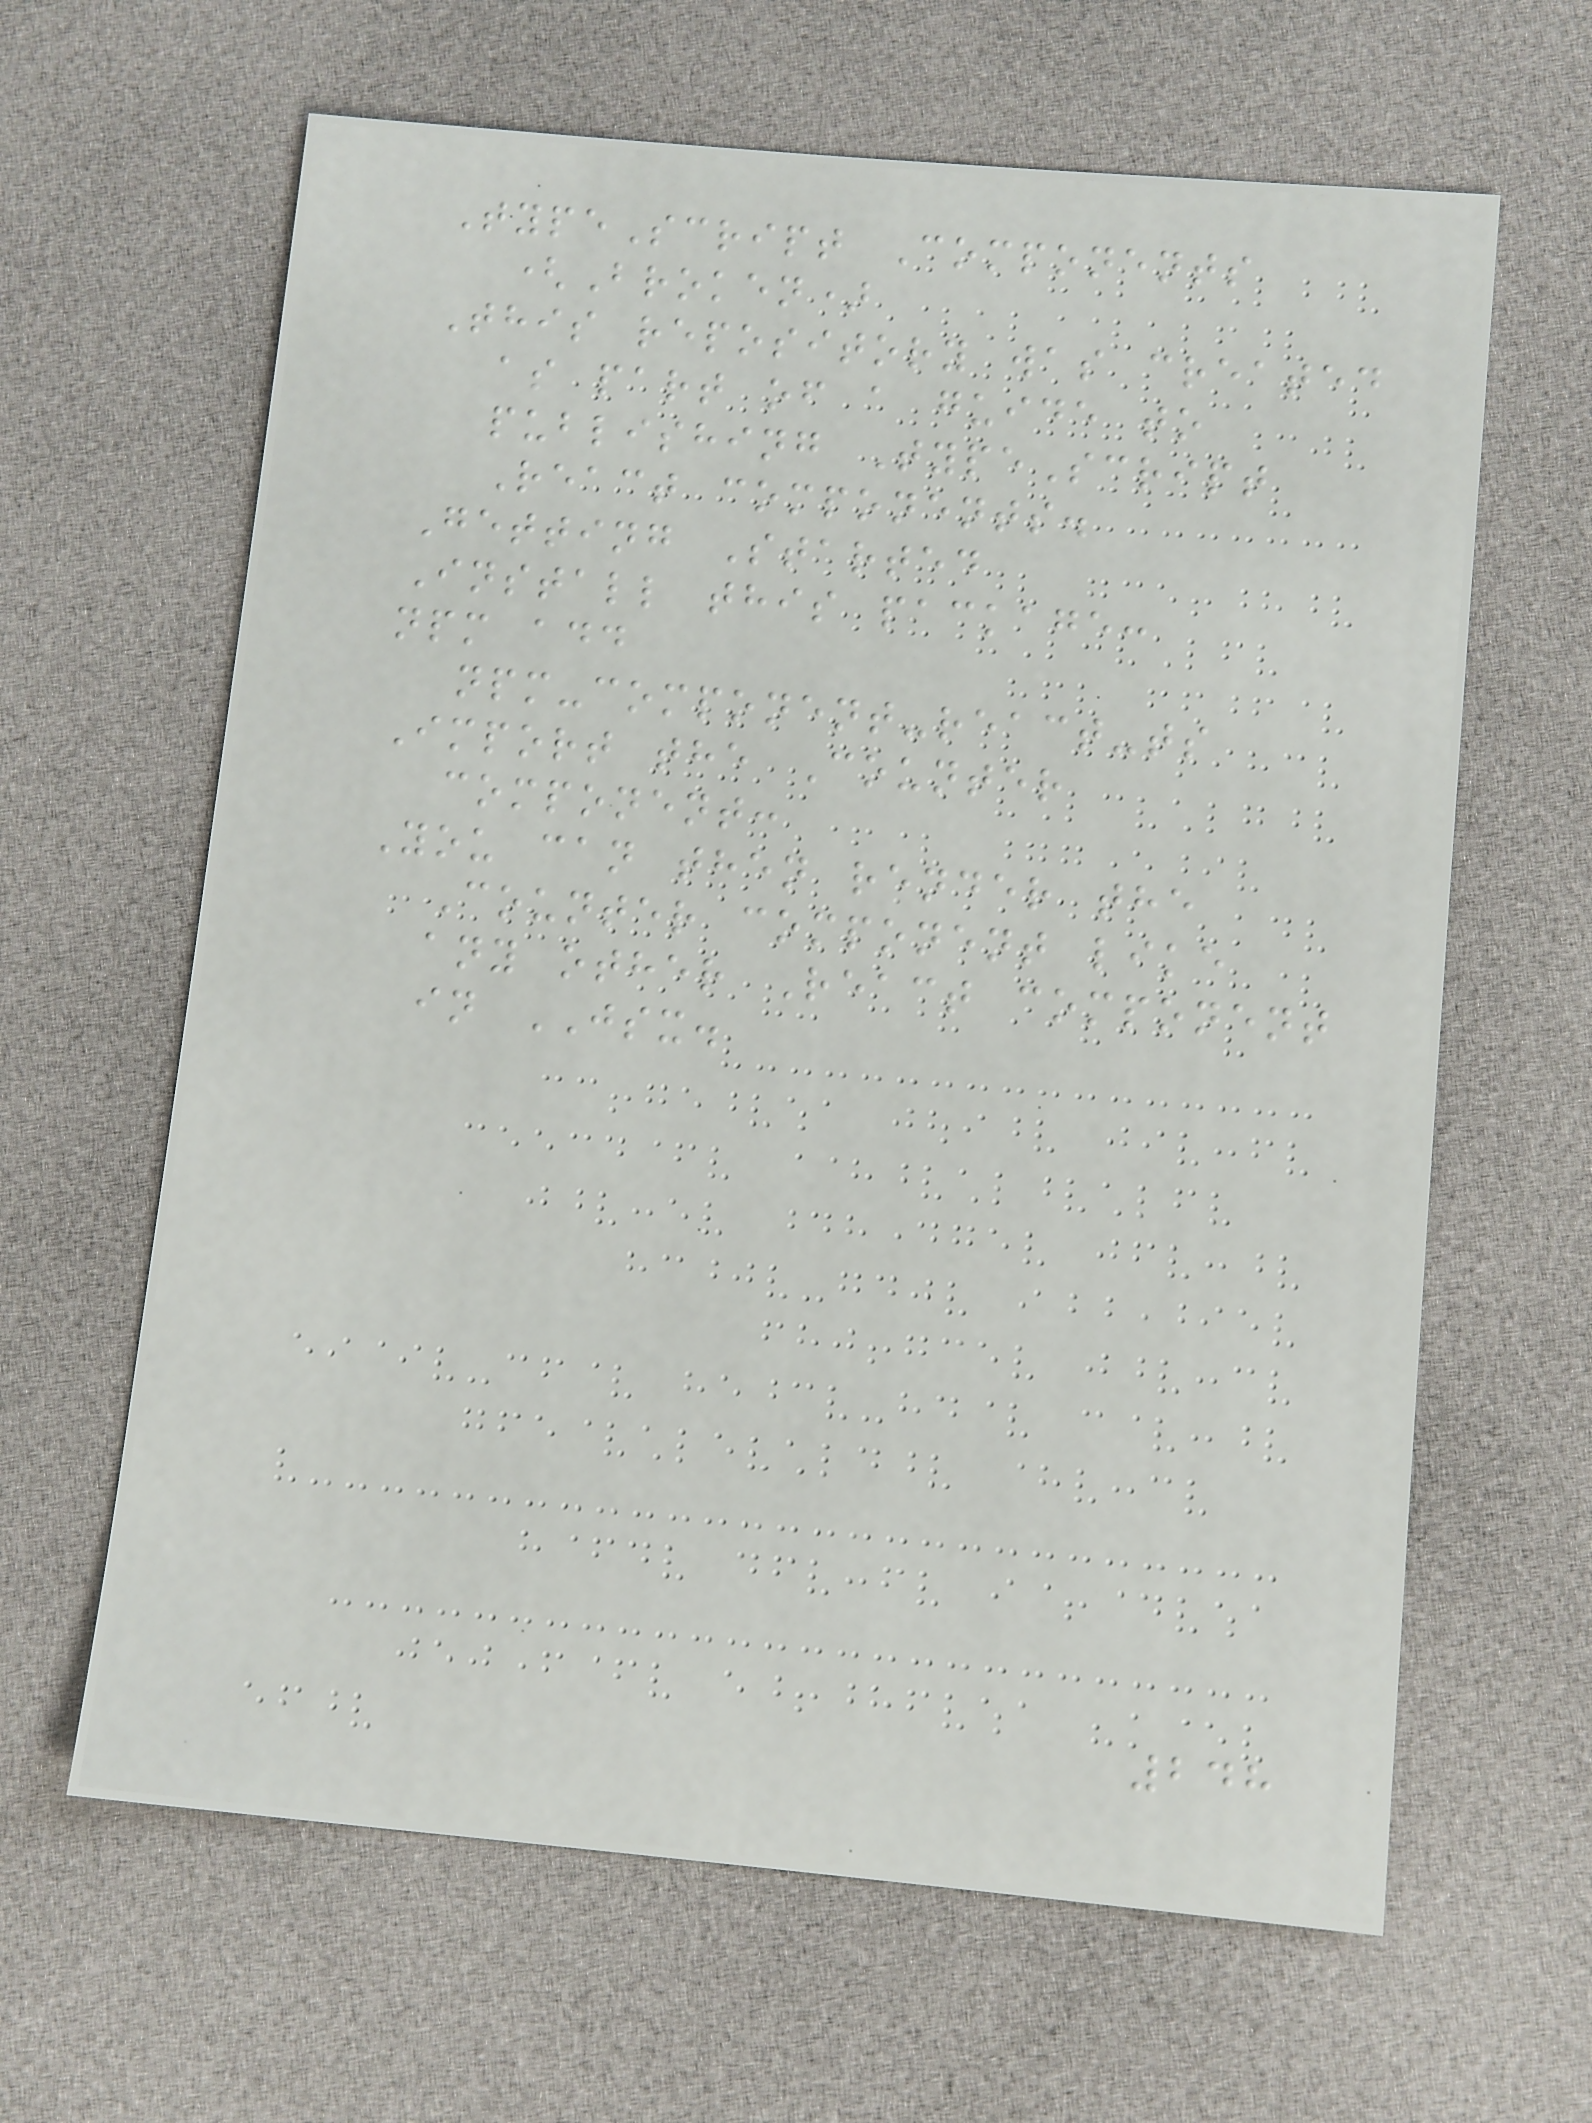TypeScript Components
(Broken)
This repository was created
as part of a guide to
publishing TypeScript
React components.
Getting Started
Install this package:
npm add
npm-component-react-ts
Import the Counter
component:
You can then render the
Counter component like
any other React component
in JSX.
248
